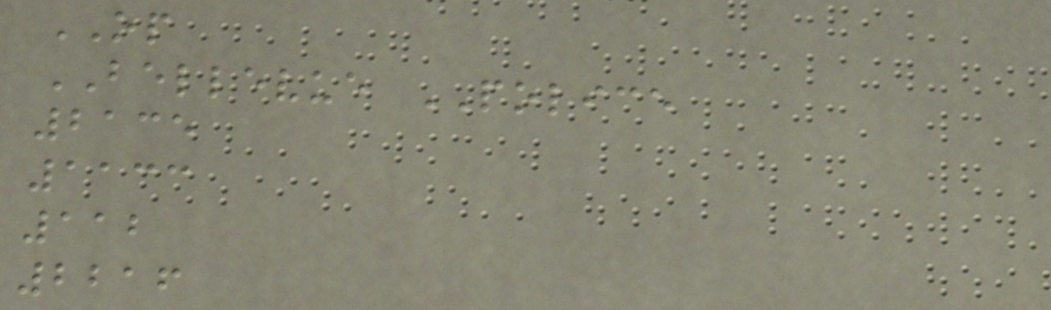OP
BELLEVUE POLICE
2135
1133
112
2216
